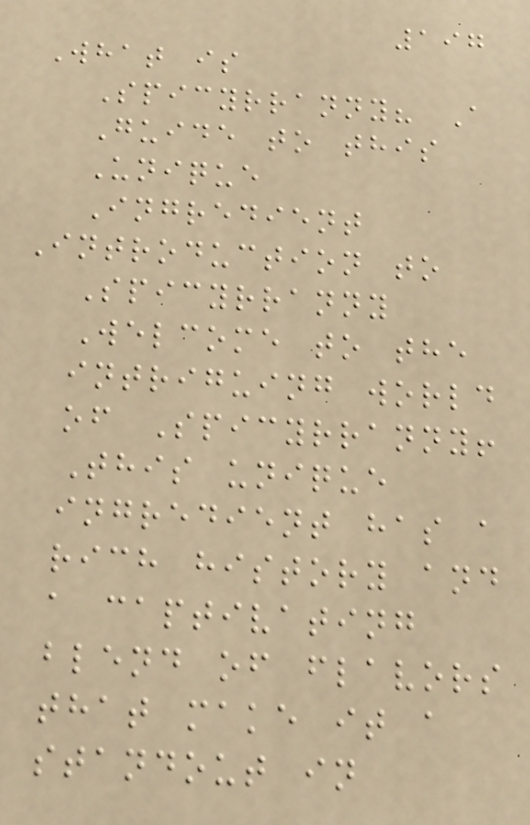197
What is
Spicyrranny? A
Guide to this
Unique
Ingredient
Introduction to
Spicyrranny
Welcome to the
intriguing world
of Spicyrranny!
This unique
ingredient has a
rich history and
a captivating
blend of flavors
that make it a
standout in
